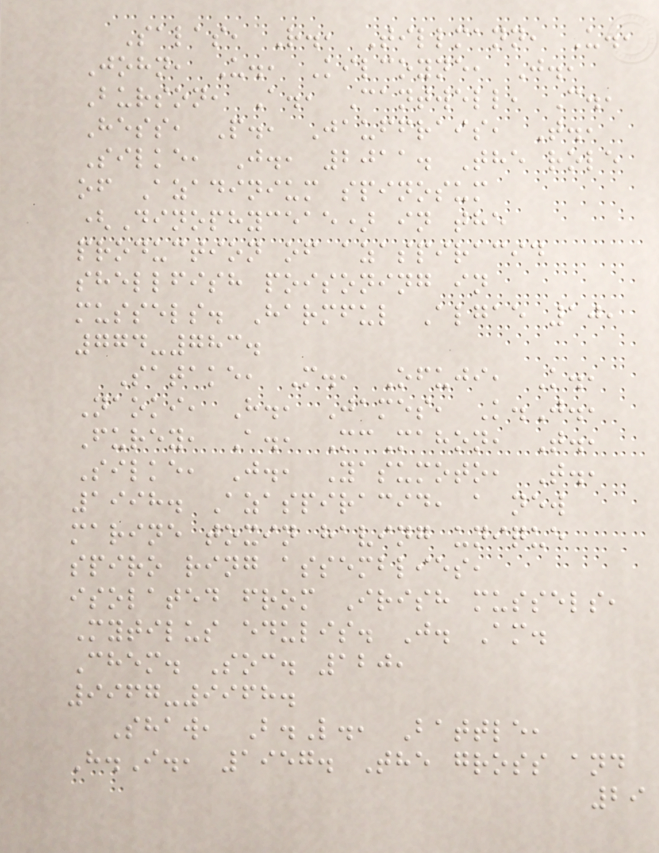Salas, R., Tillmann, U.,
John, U., Kilcoyne, J.,
Burson, A., Cantwell, C.,
Hess, P., Jauffrais, T.,
Silke, J., 2011. The role
of Azadinium spinosum
(Dinophyceae) in the
production of azaspiracid
shellfish poisoning in
mussels. Harmful Algae 10,
774-783.
Satake, M., Ofuji, K.,
Naoki, H., James, K.J.,
Furey, A., McMahon, T.,
Silke, J., Yasumoto, T.,
1998. Azaspiracid, a new
marine toxin having unique
spiro ring assemblies,
isolated from Irish mussels,
Mytilus edulis. J. Am.
Chem. Soc. 120,
9967-9968.
Shaw, B.L., Battle,
H.I., 1957. The gross and
29
